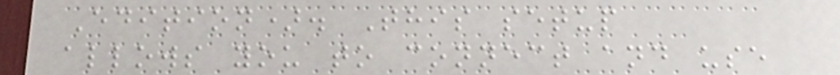Edition). This setup
allows you to connect and use
